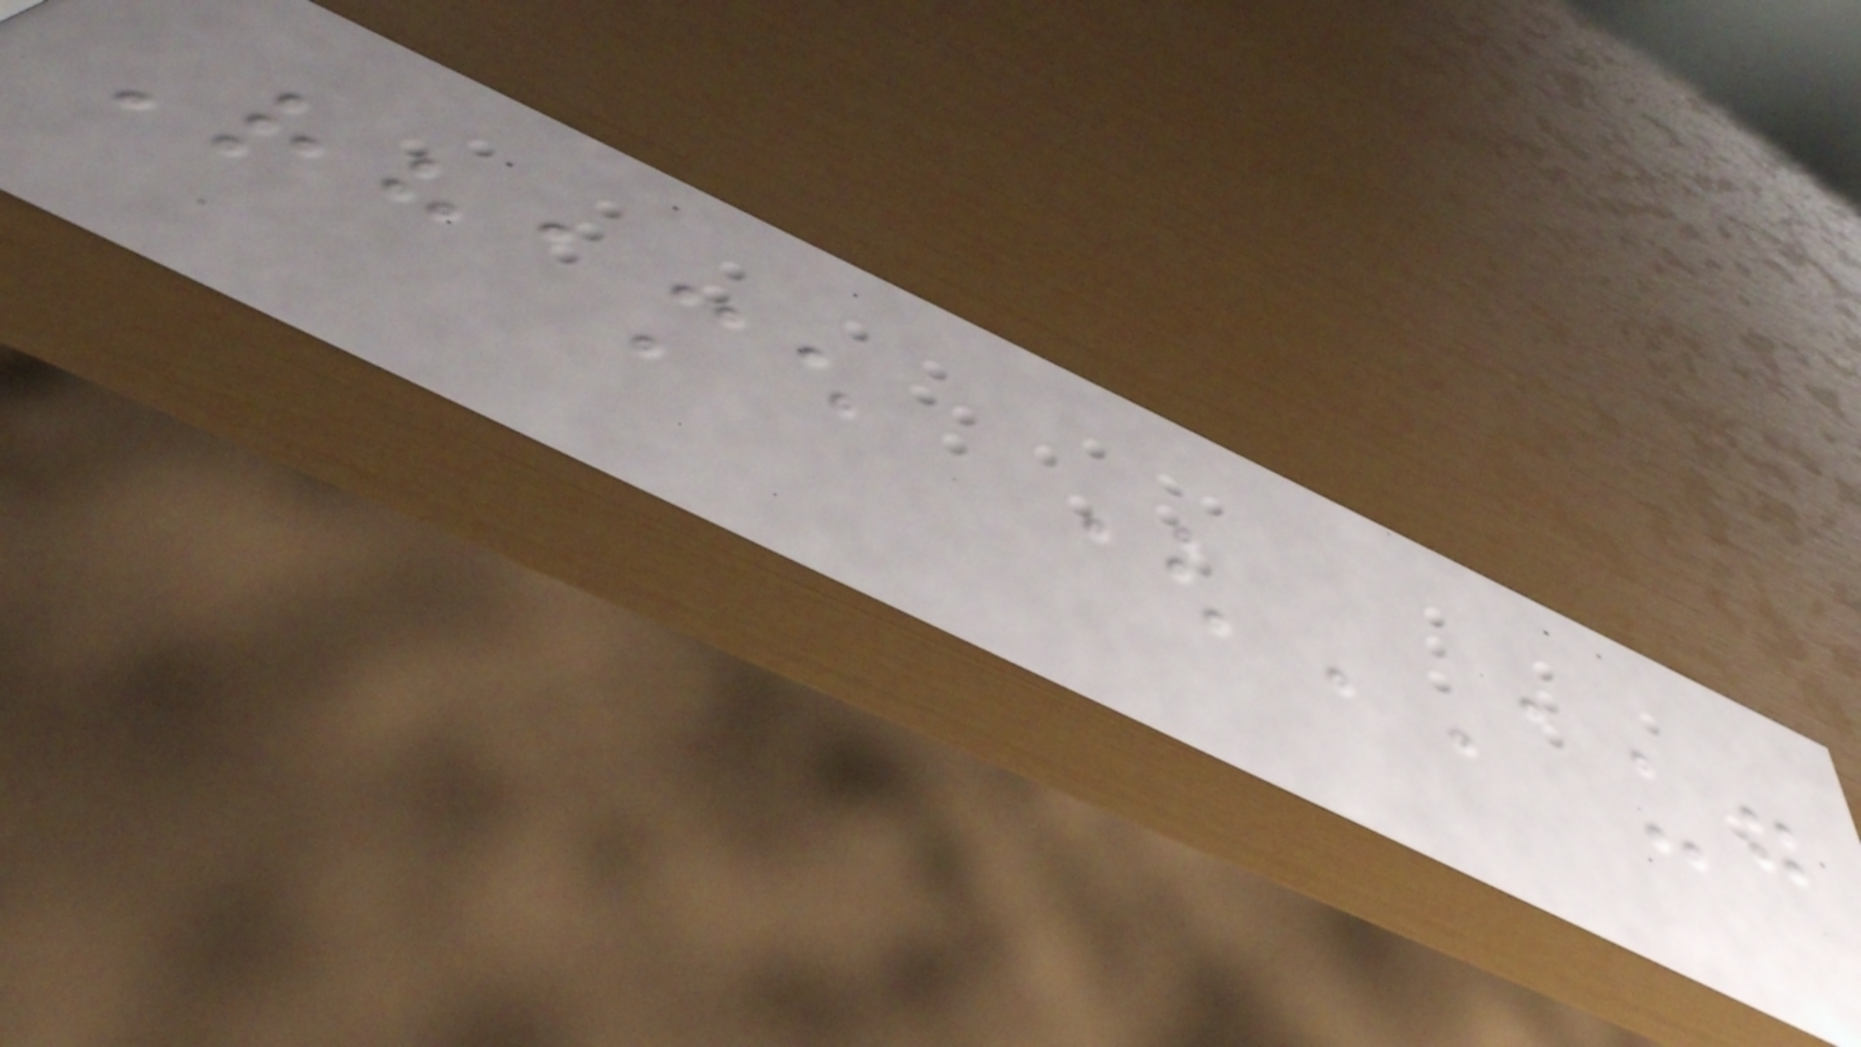Rhame (AUG
